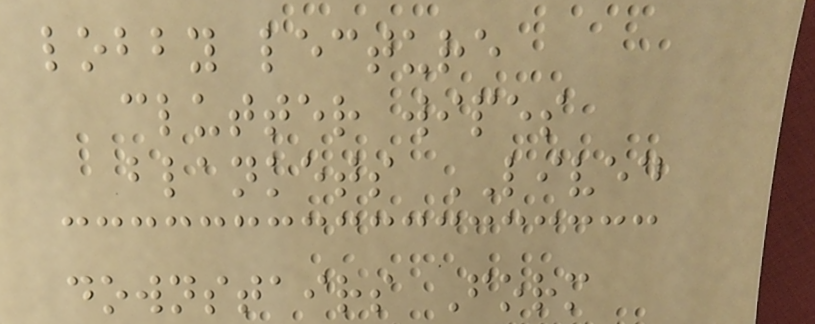lobby lecture
clutter wipes
blankets LIVED
downstairs Form
